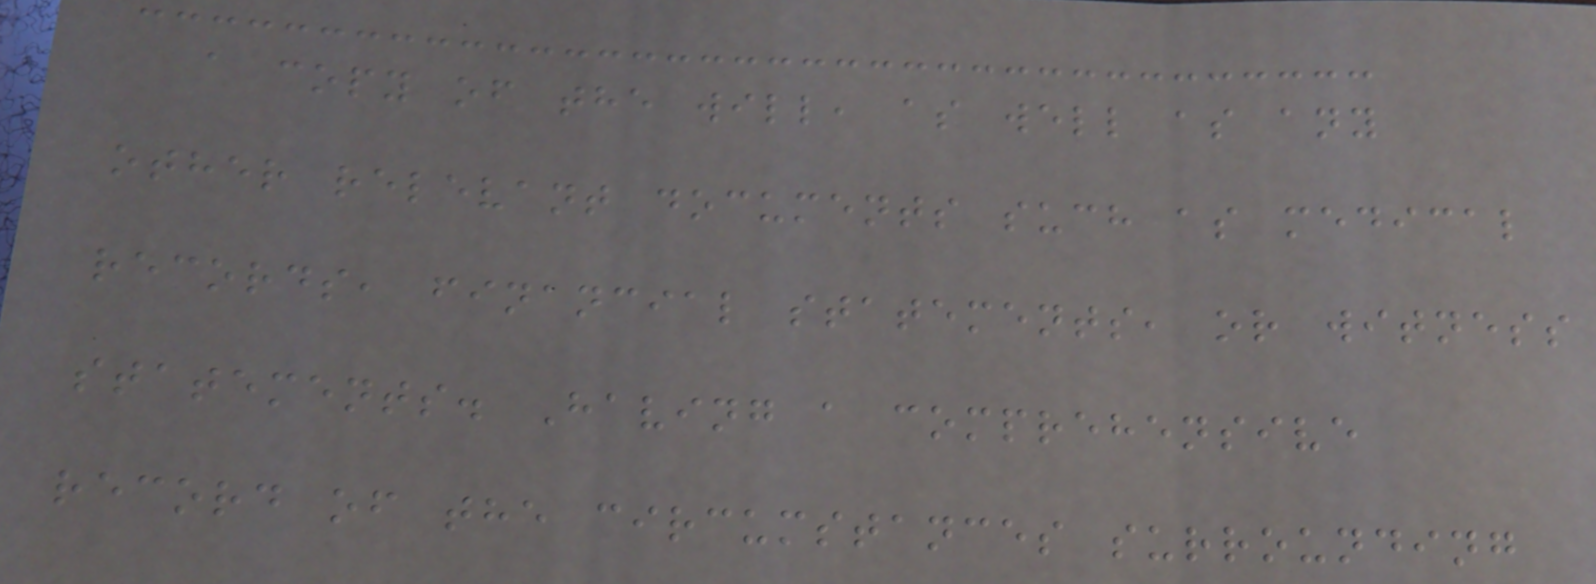a copy of the will, as well as any
other relevant documents such as medical
records, financial statements, or witness
statements. Having a comprehensive
record of the circumstances surrounding
